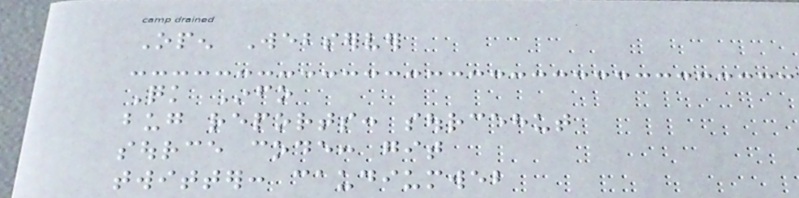Open Webserver
Quick Info
bug reports: sourcehut
source code: git
twitter: caudiumweb
